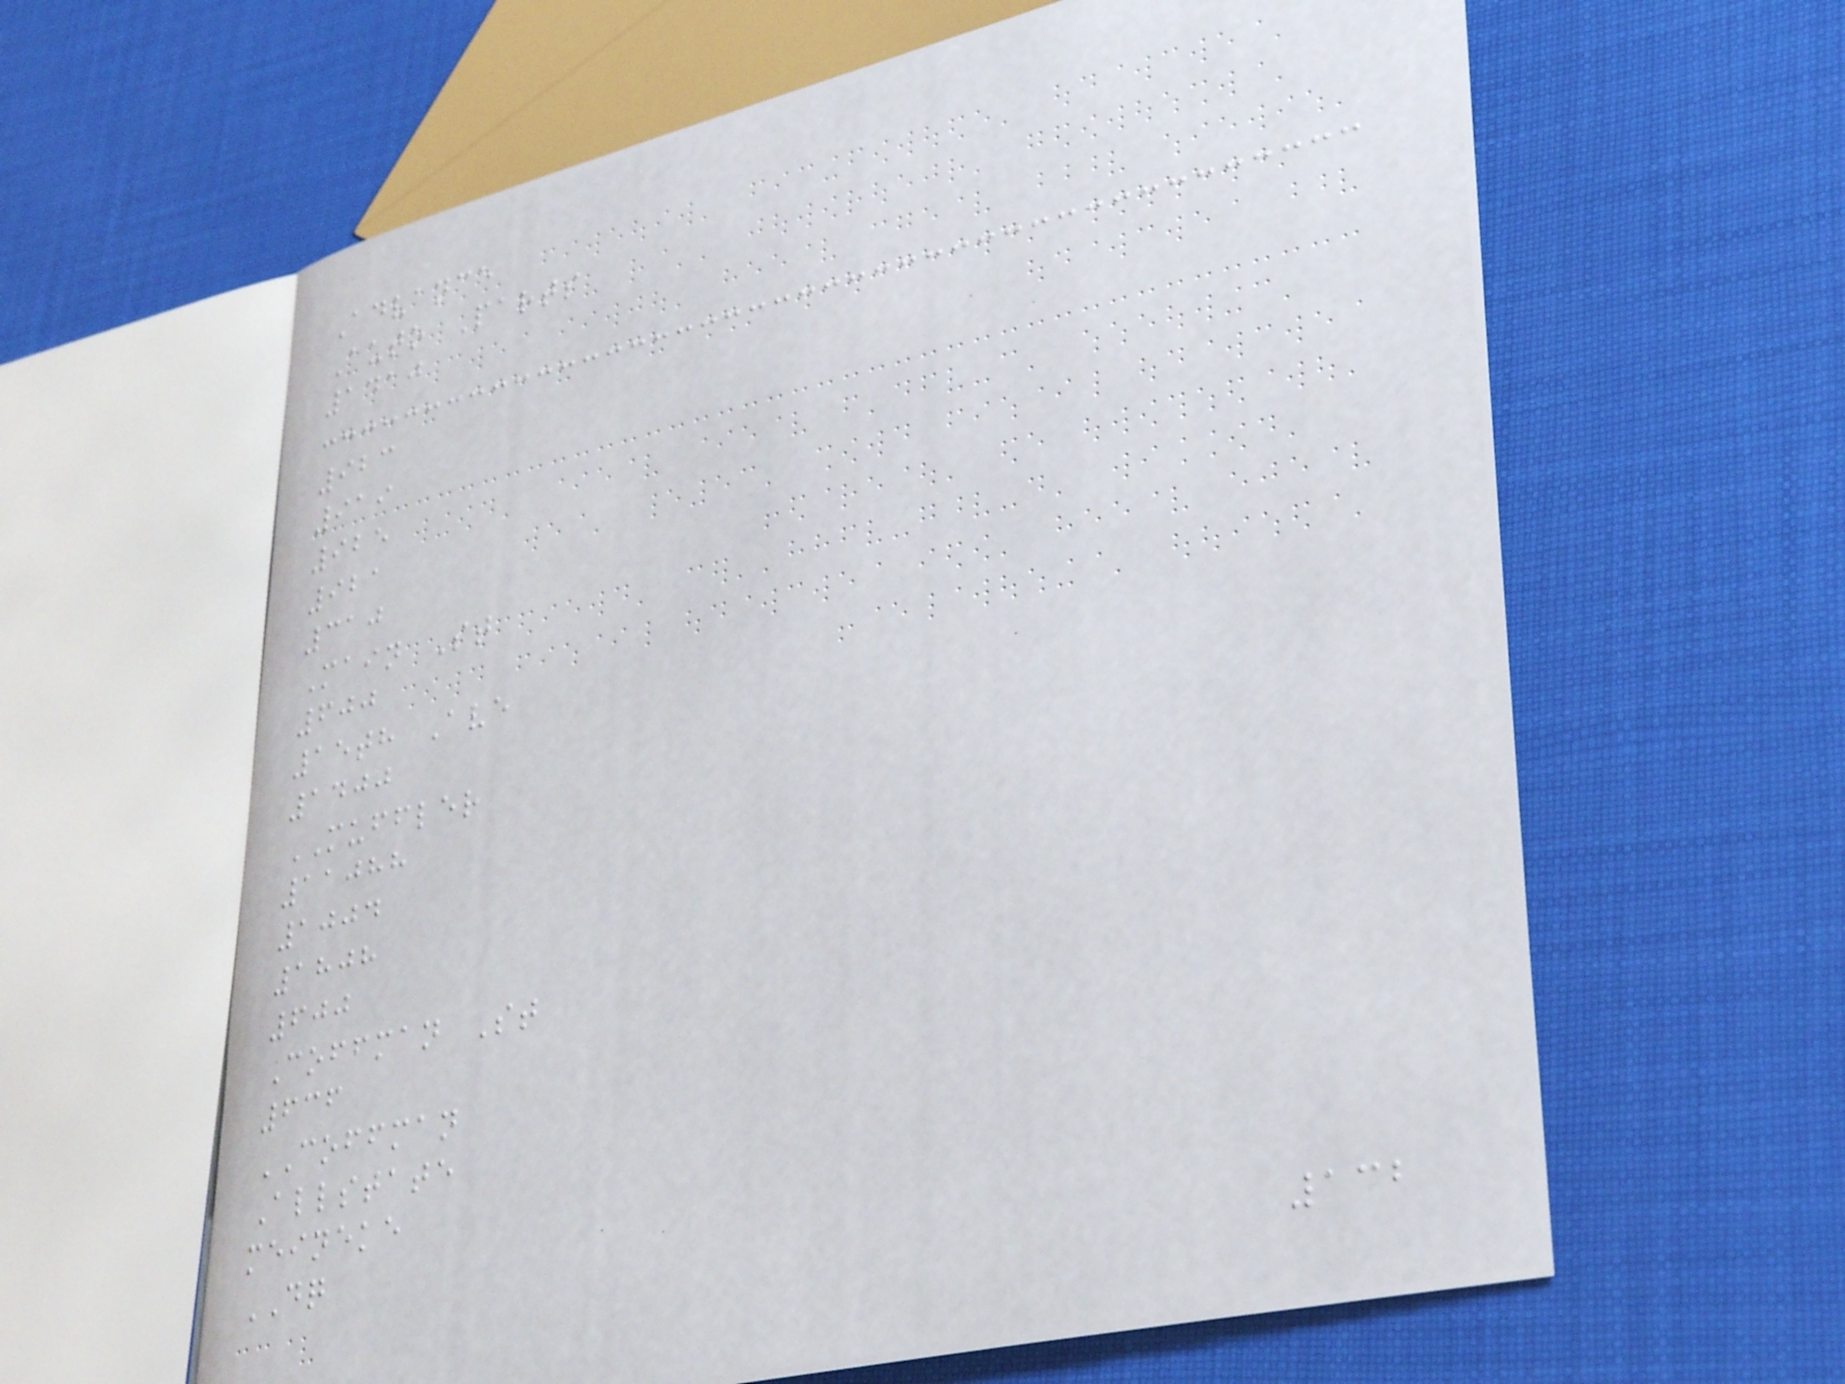Advance
Auto Parts
1410
923
919
925
921
310
Main St
600
15th Ave
1400
MUFFLER
11088
1004
1808
600
Coffman St
636
COFFMAN
Allstate
meineke
DQ
132
